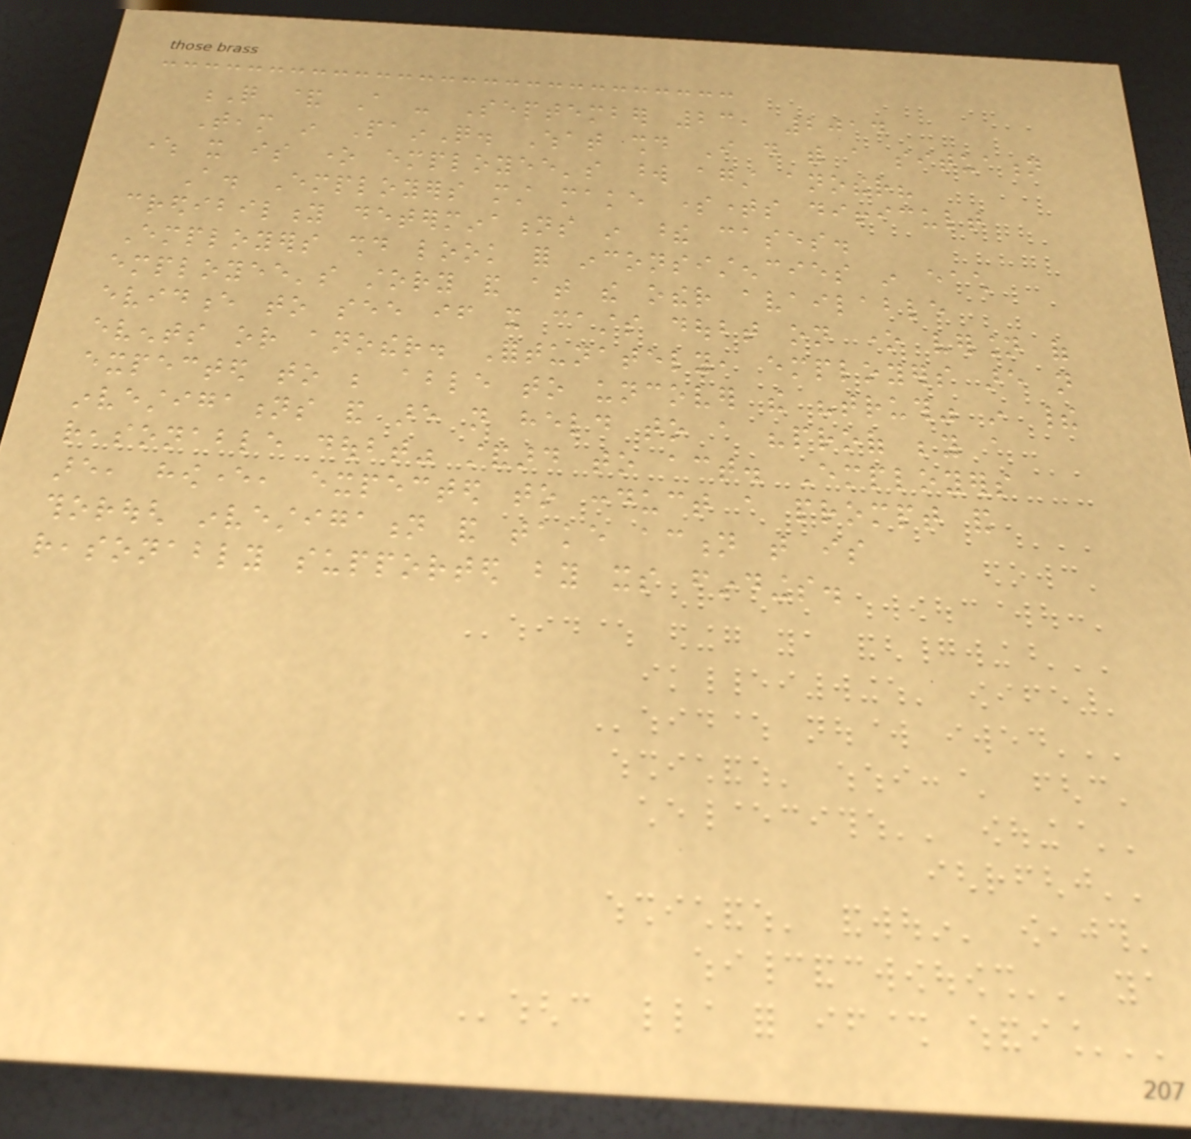Q & A - September 23, 2014
Team in PainQ. What should I do with a situation
where it is one employee's word against another?
A. Employers must make sometimes difficult
credibility determinations in these cases.
Employers should look for inconsistencies in each
employee's story and at the other available
evidence to see if it casts doubt on one version of
events or another. Fortunately, employers are not
expected to be able to uncover the "truth" in their
investigations and are not held to a "proof beyond a
reasonable doubt" standard to act. Employers
are, however, expected to conduct a prompt and
thorough investigation and take action that is
reasonably supported by its findings.
